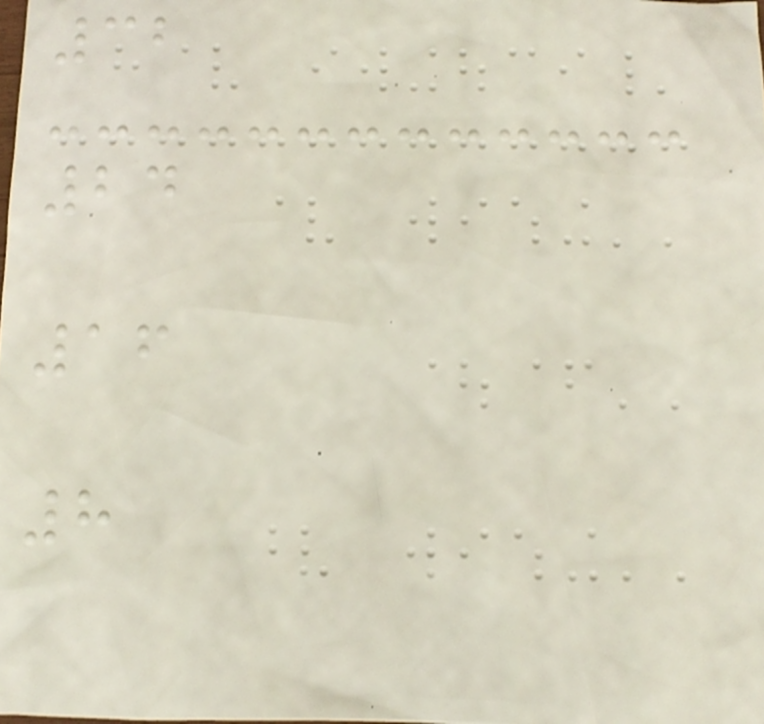32
24
16
8
